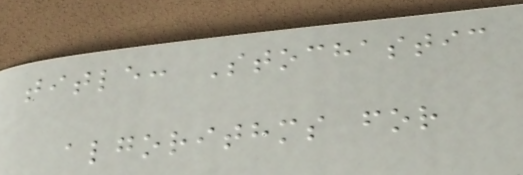title: Stochastic
algorithms for
